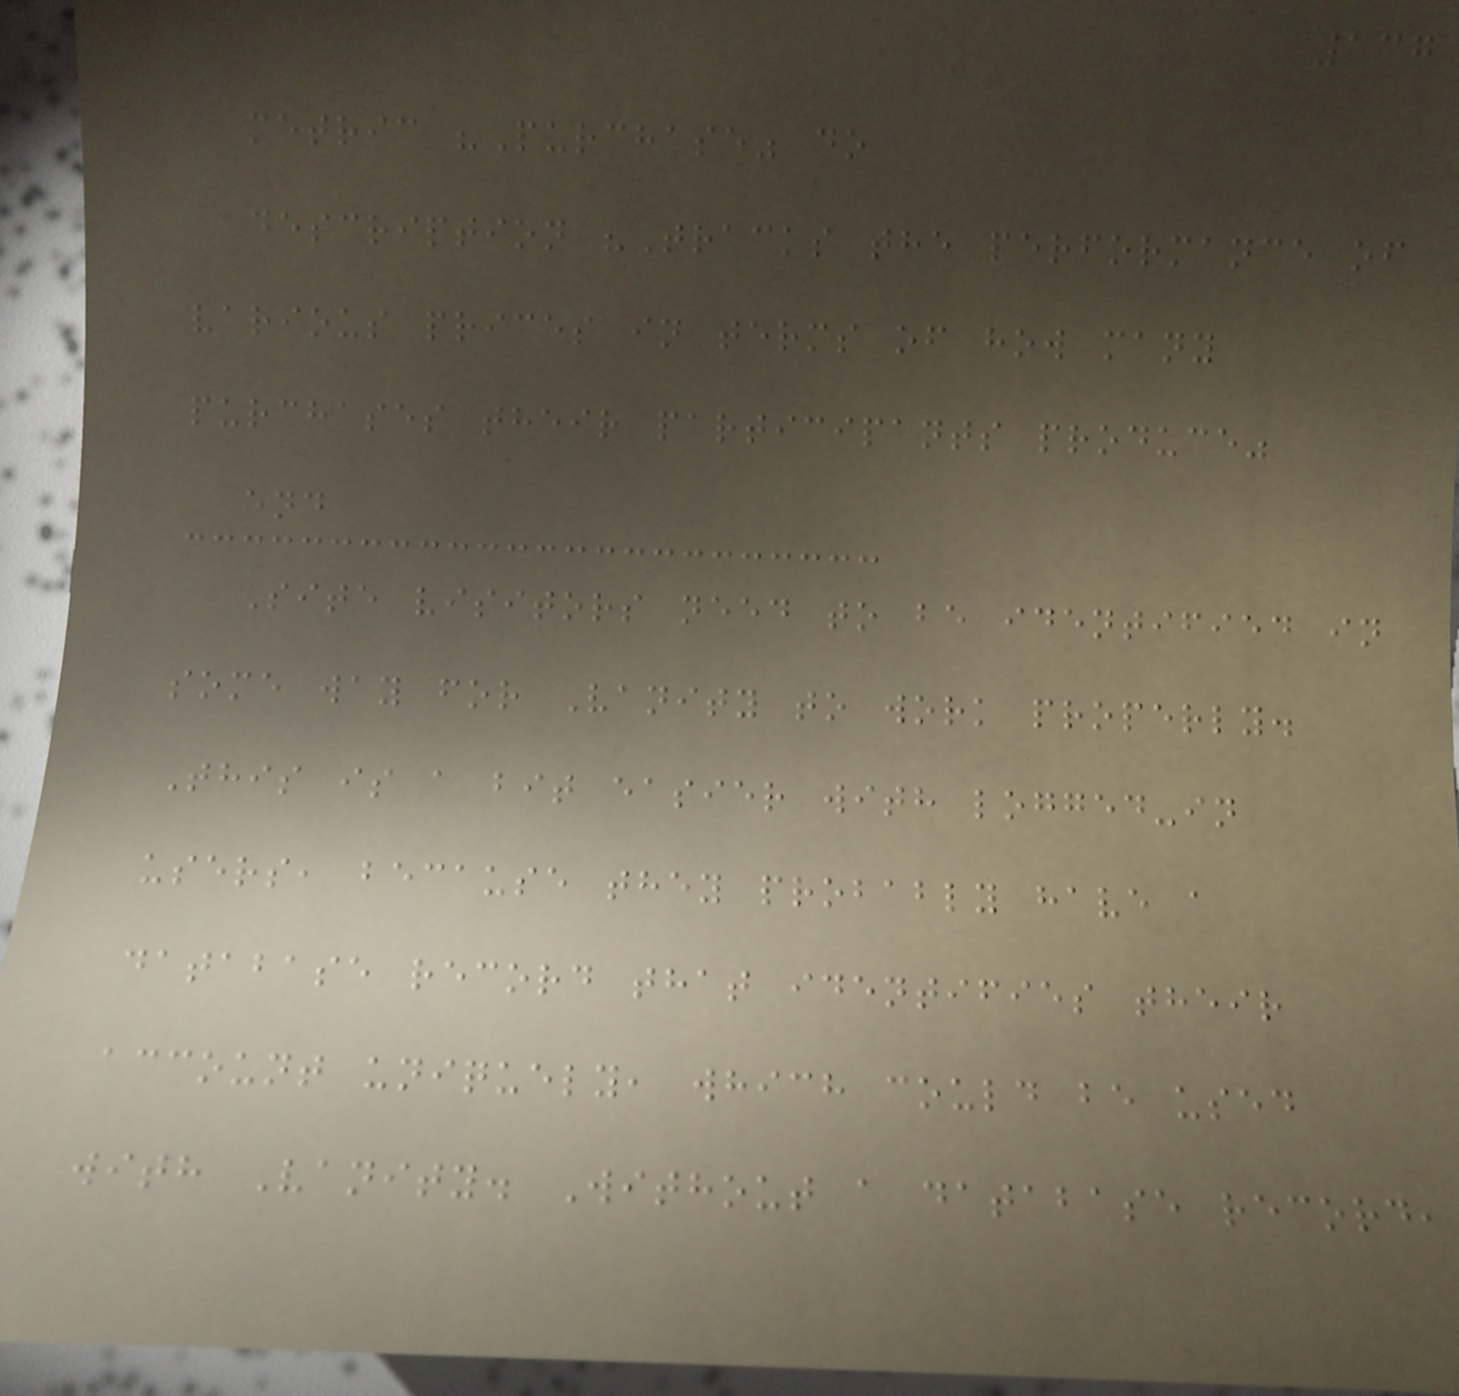137
metric "Purchase" do
description "Tracks the performance of
various prices in terms of how many
purchases their participants produce"
end
Site visitors need to be identified in
some way for Vanity to work properly.
This is a bit easier with logged-in
users, because they probably have a
database record that identifies their
account uniquely, which could be used
with Vanity. Without a database record,
